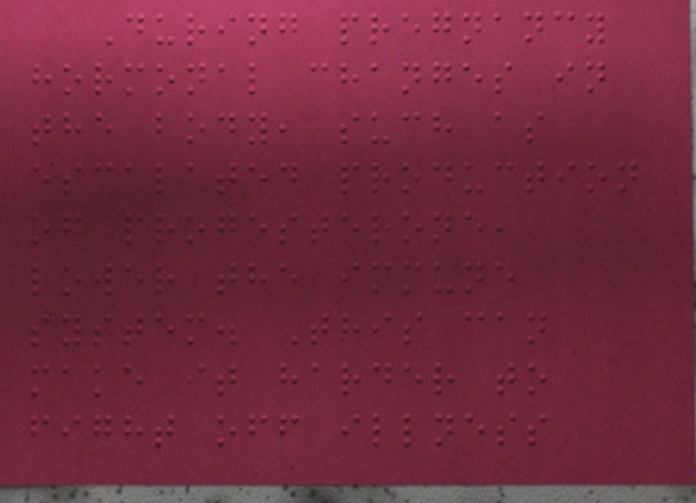During pregnancy
hormonal changes in
the body, such as
escalated production
of progesterone,
lower the immune
system. This can
make it harder to
fight off illness
